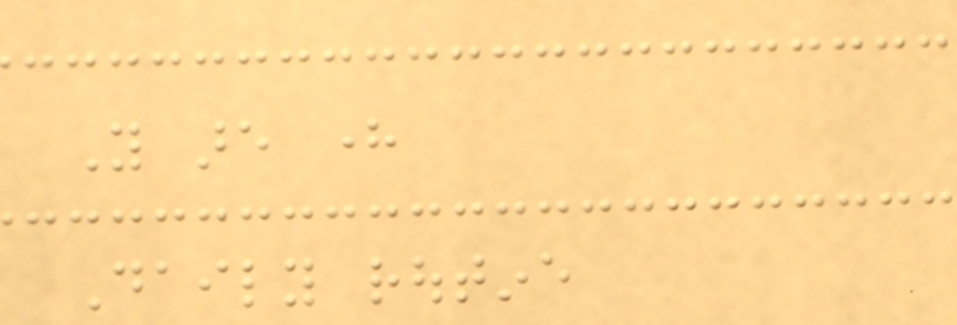You are here
Daily routine
